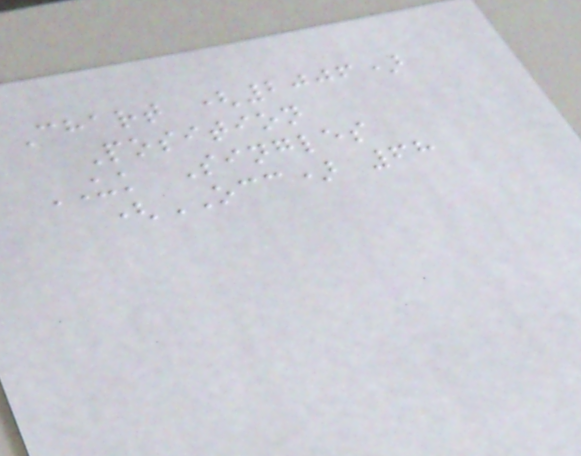Chart (2006)
Position
UK Singles
(OCC) 68
